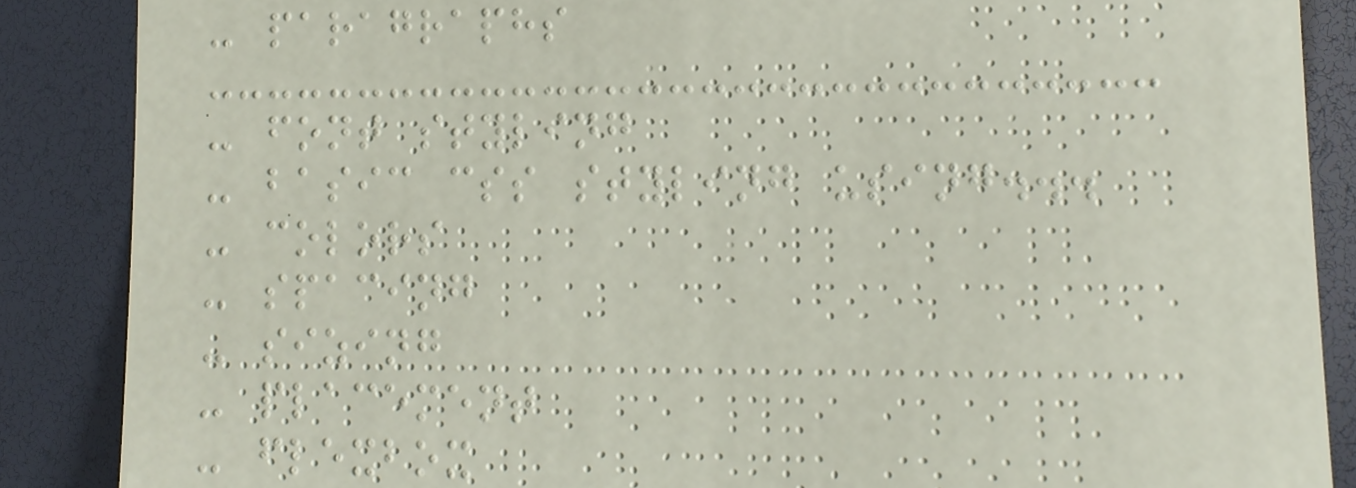- paragraphs
- font styling
- basic css styling using...
- colors
- spacing
- sizing
- placement
- flexbox
